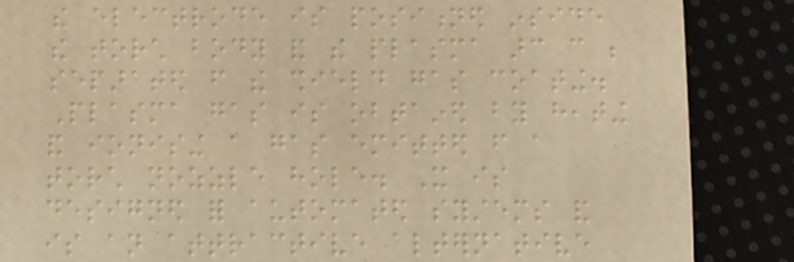the electrode is positioned inside
the torch body and the plasma arc can be
separated from the shield gas coating.
Plasma gas is obtained by heating
and ionising a gas emitted from a
torch nozzle hole. It is
designed for automated systems and
is an attractive alternative
